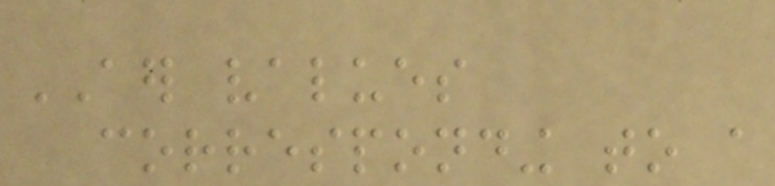AER values
corresponding to a
